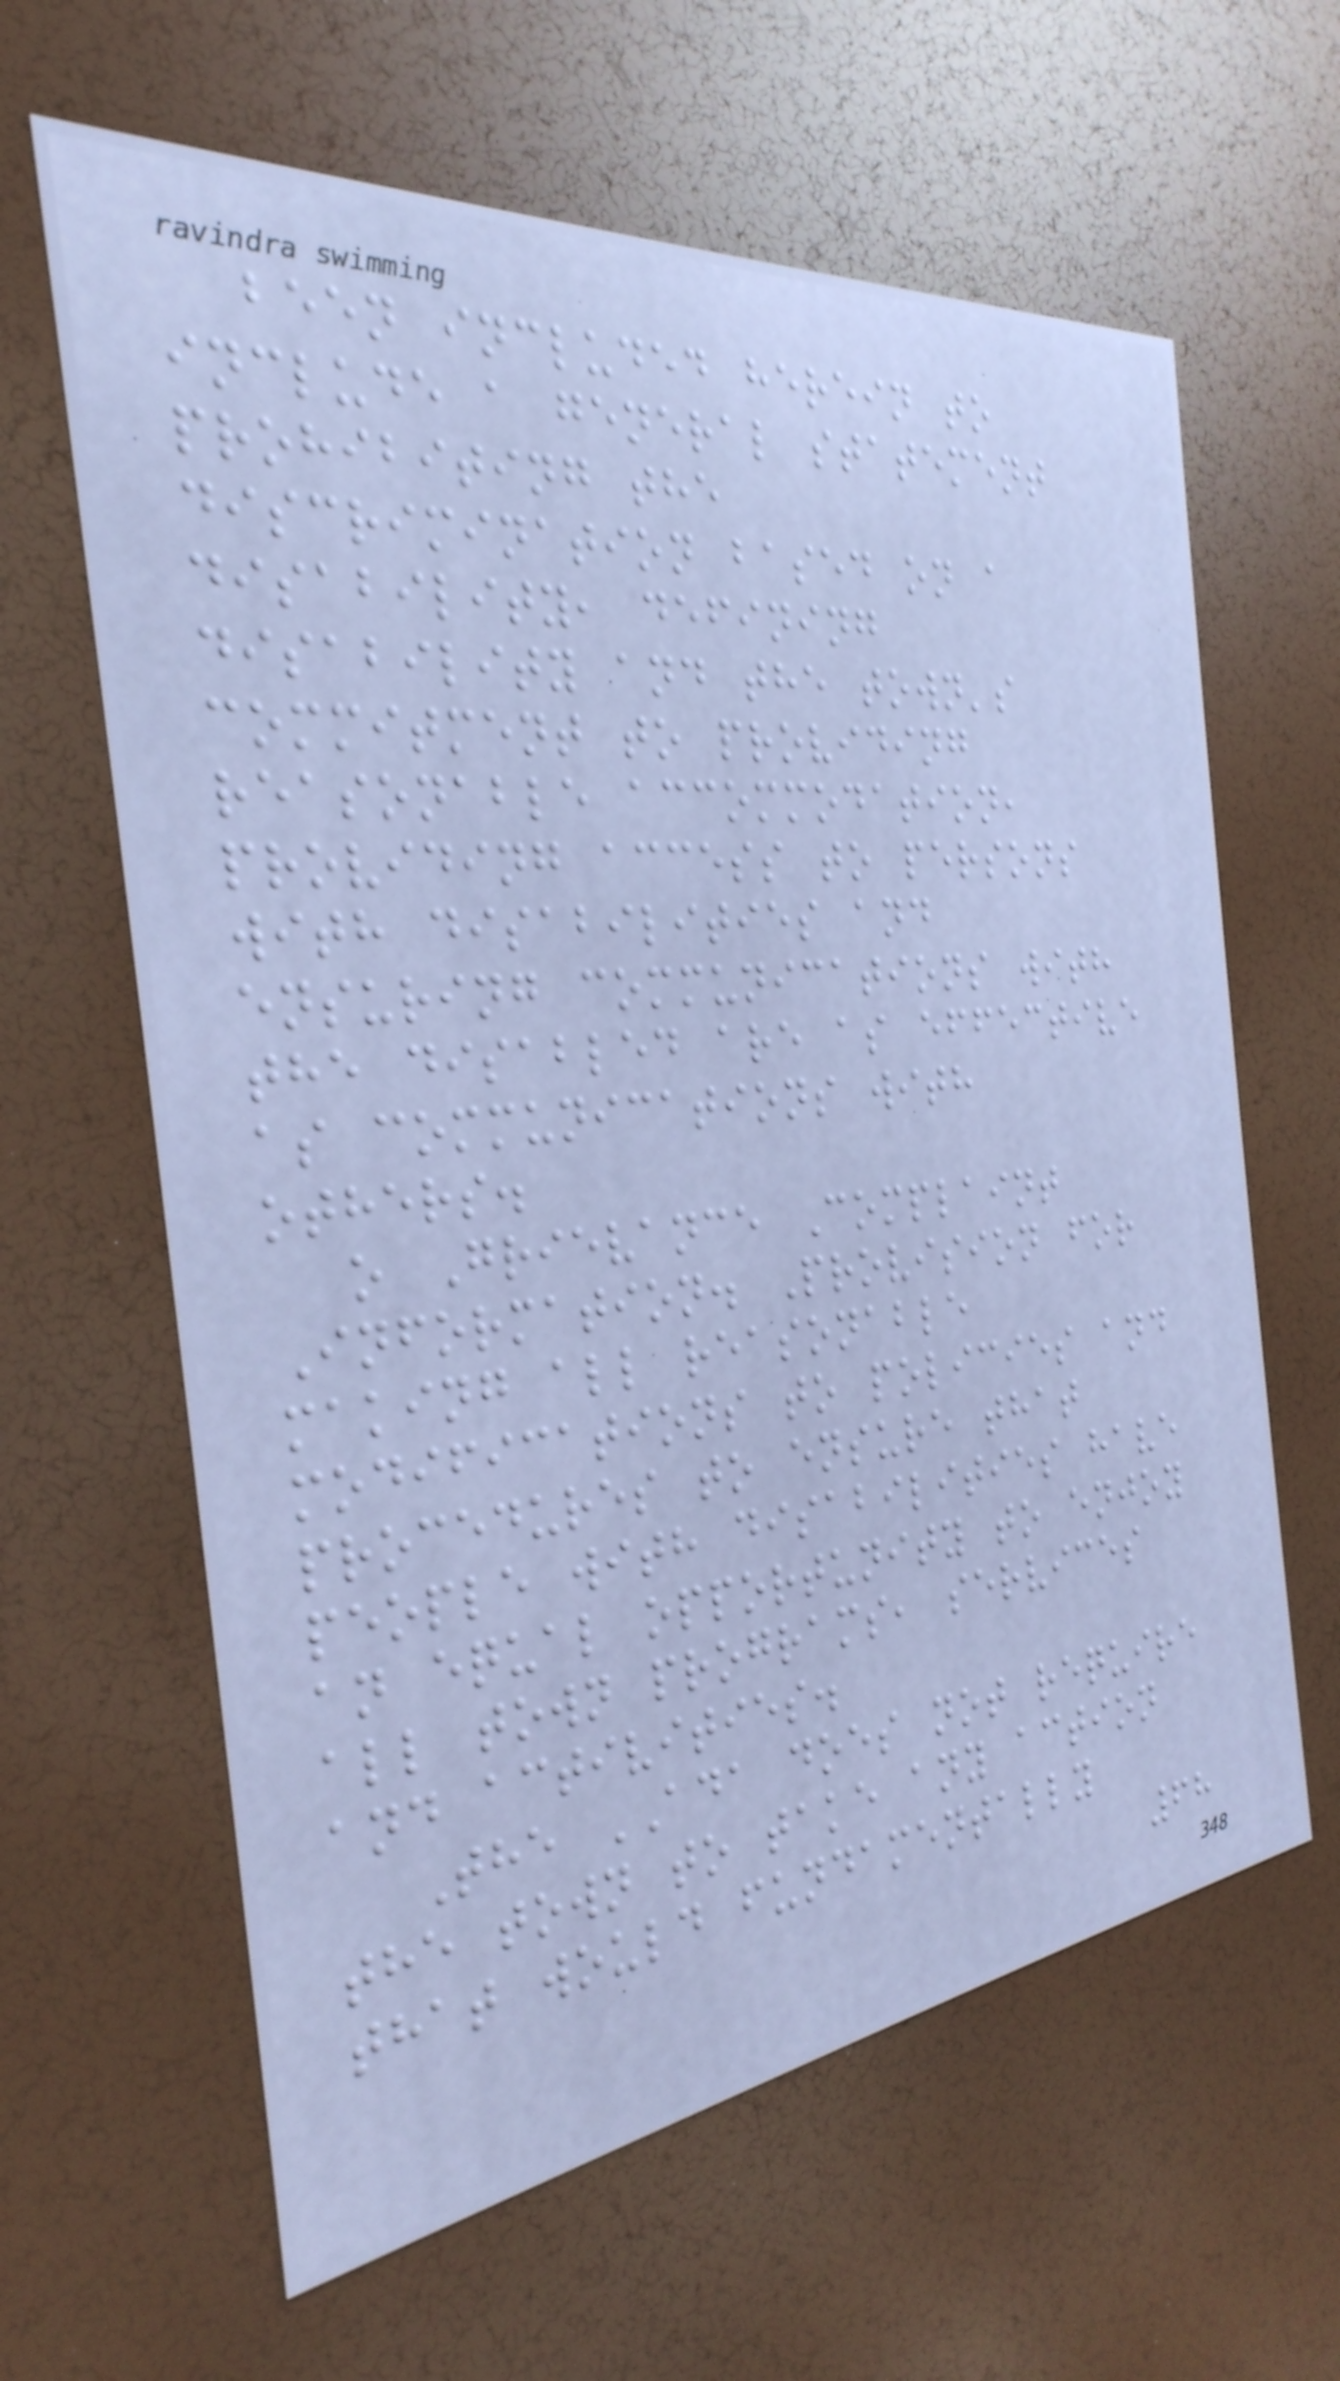been included herein to
include a general statement
prohibiting the
discrimination based on a
disability, defining
disability and the town's
commitment to providing
reasonable accommodation,
providing access to persons
with disabilities and
ensuring communications with
the disabled are as effective
as communications with
others.
o Grievance Complaint
Information. Provision for
making all reasonable
modifications to policies and
procedures to ensure that
people with disabilities have
an equal opportunity to enjoy
all town programs, services
and activities.
The ADA does not require
the town to take any action
that would fundamentally
68
